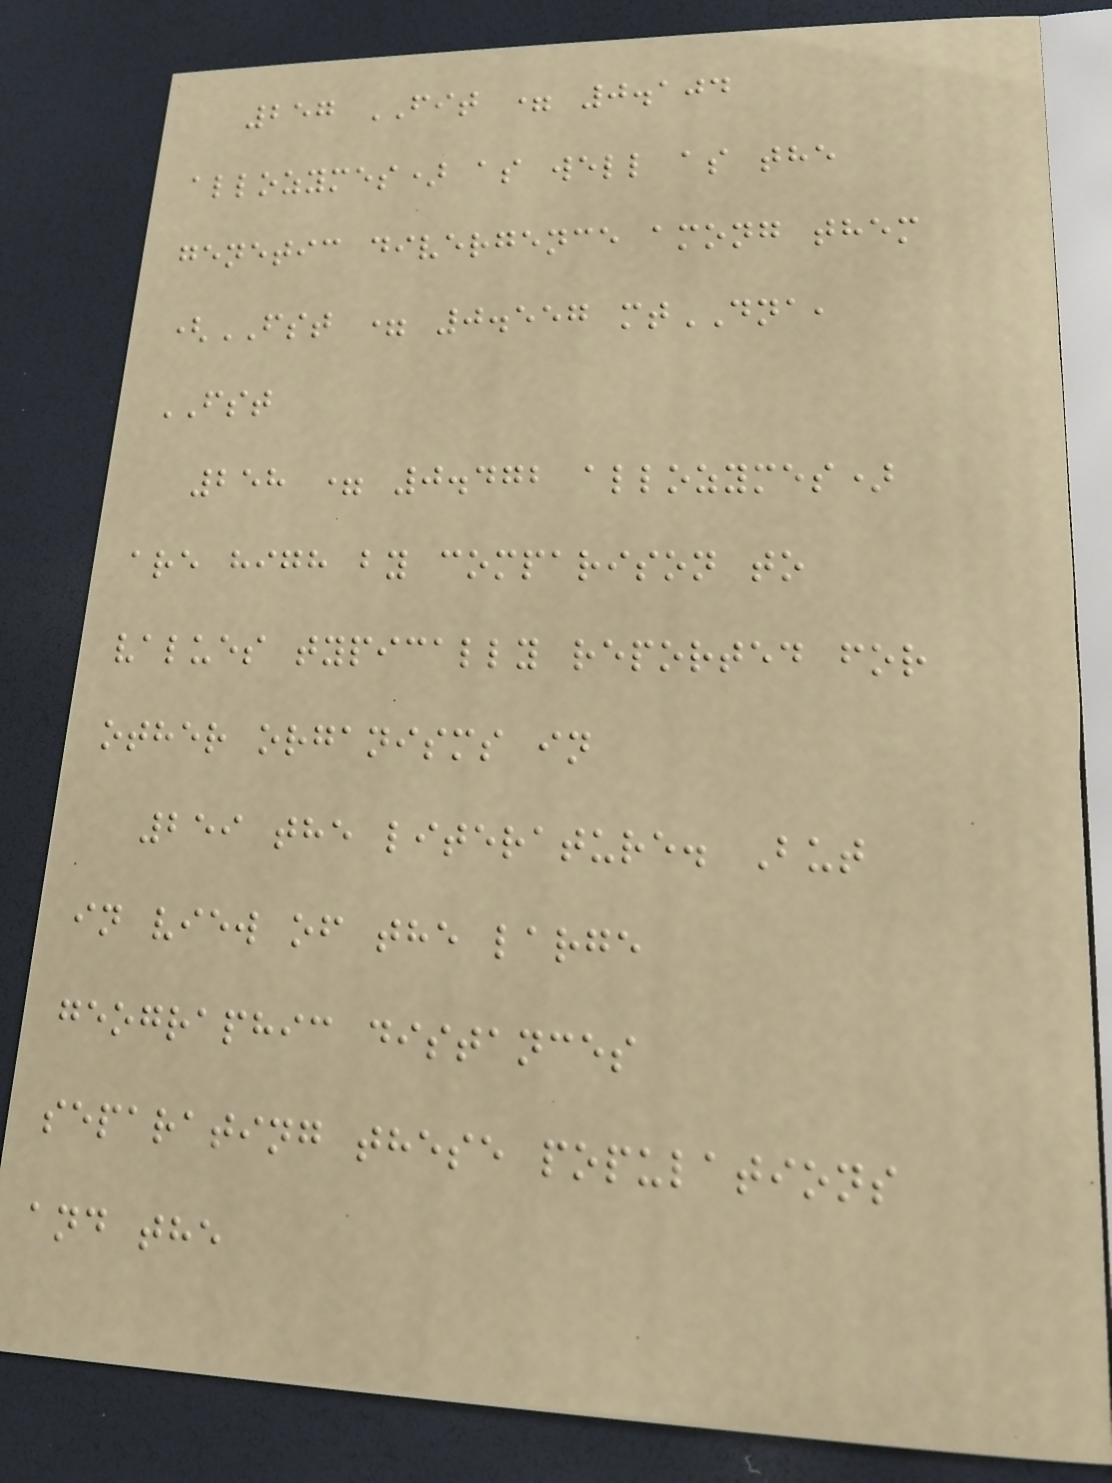257 FIT = 0.104
allozymes) as well as the
genetic divergence among them
(FST = 0.557 mtDNA,
FST
258 = 0.472 allozymes)
are high by comparison to
values typically reported for
other organisms in
259 the literature. But
in view of the large
geographic distances
separating these populations
and the
